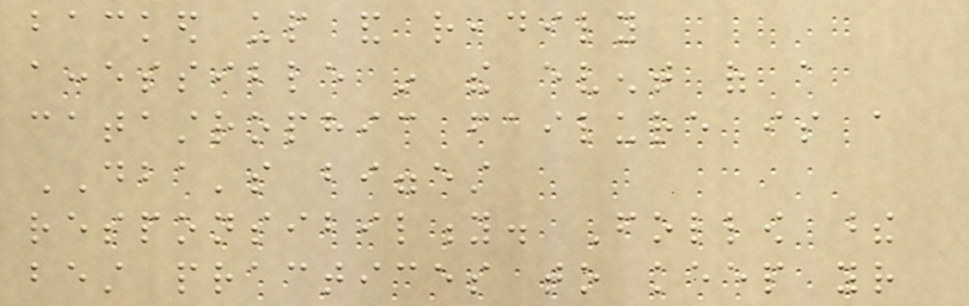backed up and readily
accessible in the event of a
catastrophic failure is a
DBA's biggest
responsibility. Follow these
best practices to keep your
